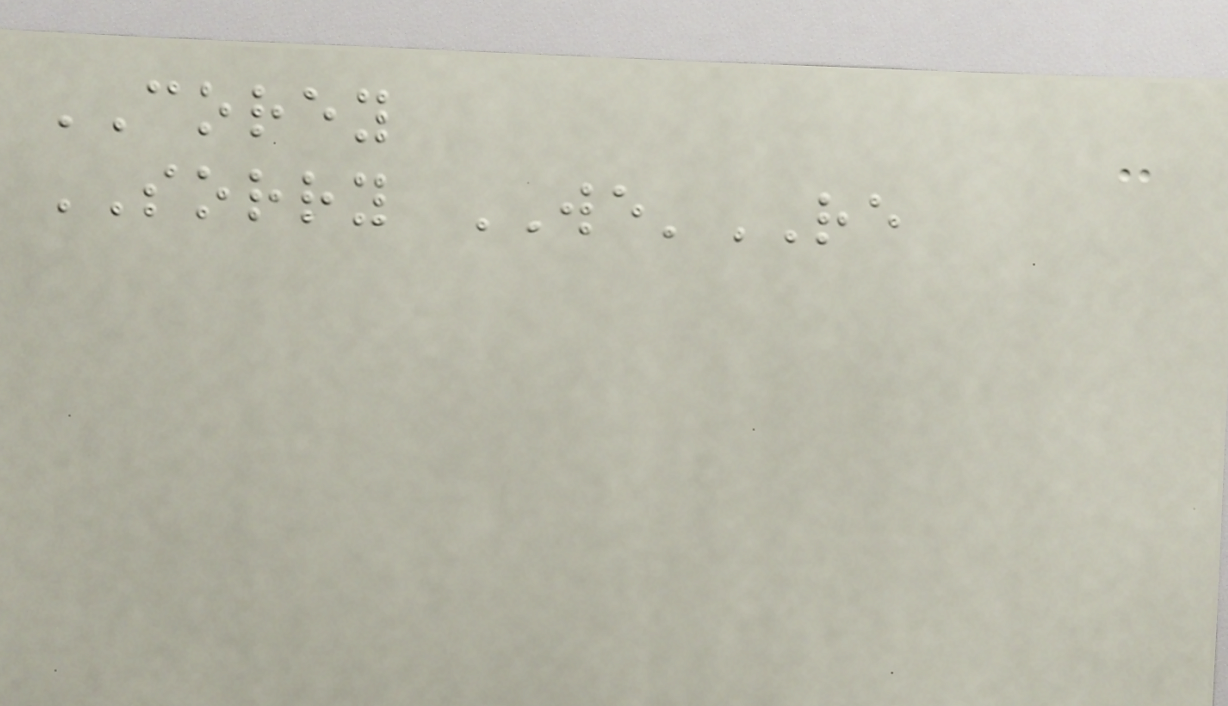COREY
SORRY WE'RE
